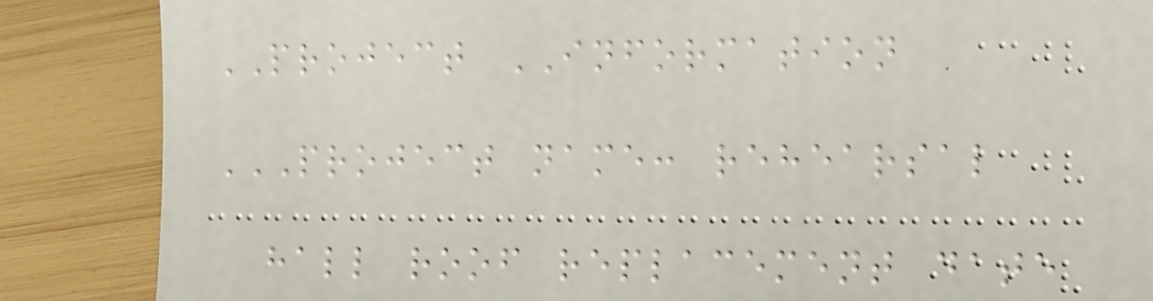PROJECT INFORMATION
PROJECT NAME: REHEARSAL
HALL ROOF REPLACEMENT DATE
